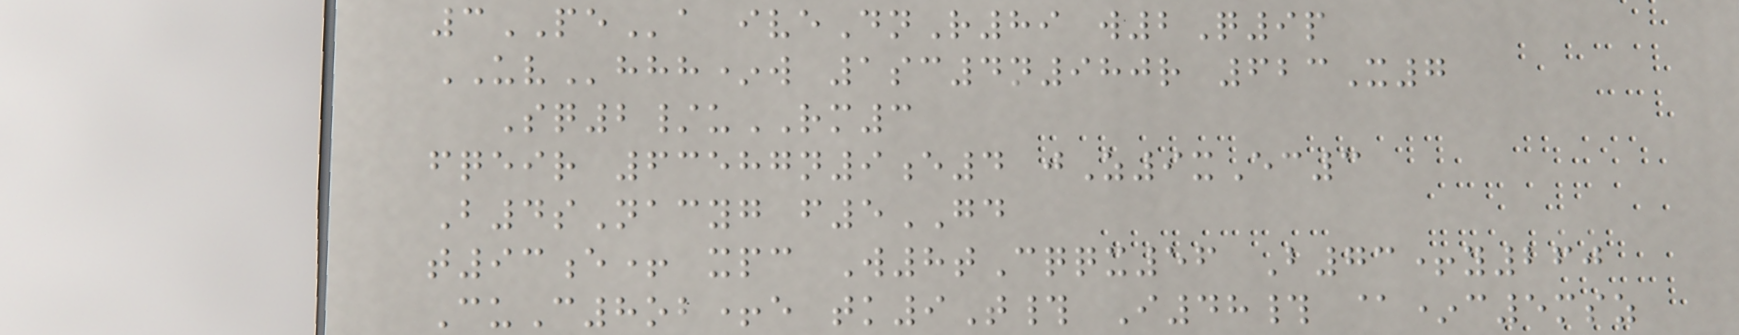3PEa iveDnR89 w2Q9p
UVhhh*w 1sc4n980r 623X7
Sq2/uRM3
fqeir 63587n9e4 jZ9xEc3
B4sNacyg f5GD
t93e+ xpc W8tCqqx56 B73+y260
CuC8ob+e tk9T# I48# @*c5msz
